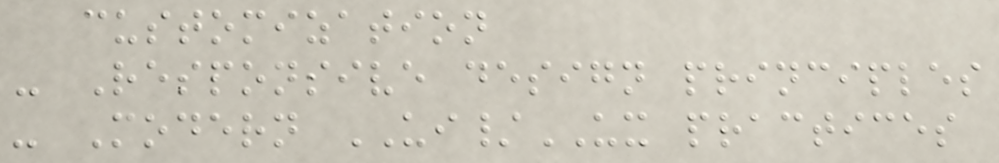customization
- Responsive design principles
- Modern UI/UX practices
